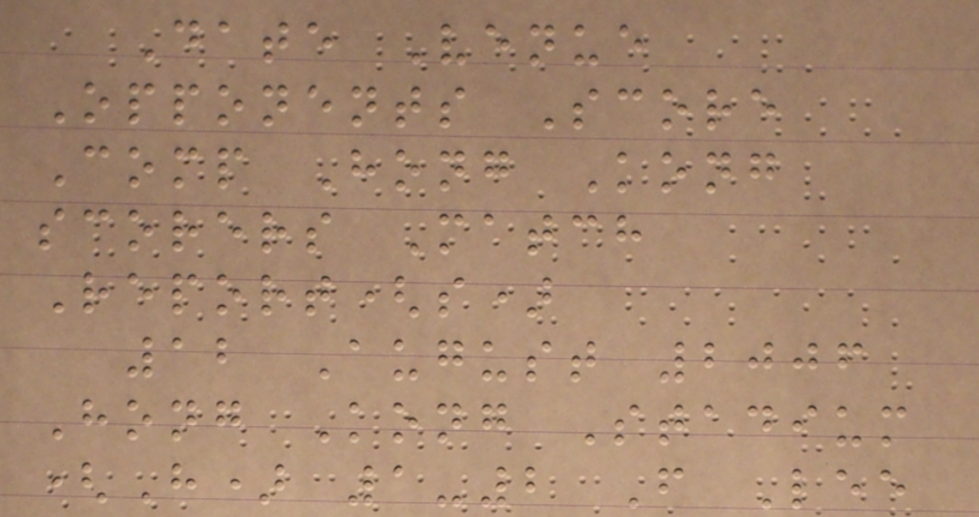Date Venue
Opponents Score
Comp Hong Kong
scorers Match
Report(s)
12 August 2006
Hong Kong Stadium
(H) 1-2 F Lee
